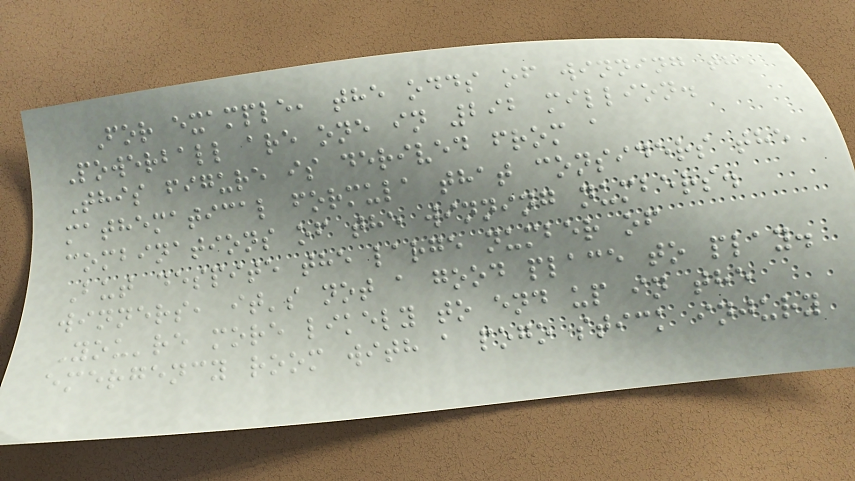For example, the odds of winning the
Powerball are one in 292 million.
This figure is derived from a
mathematical formula that considers the
combinations of the winning numbers.
But despite the large number of
winners, it's not a good place to play.
You're more likely to end up in the
emergency room with a pogo stick injury
